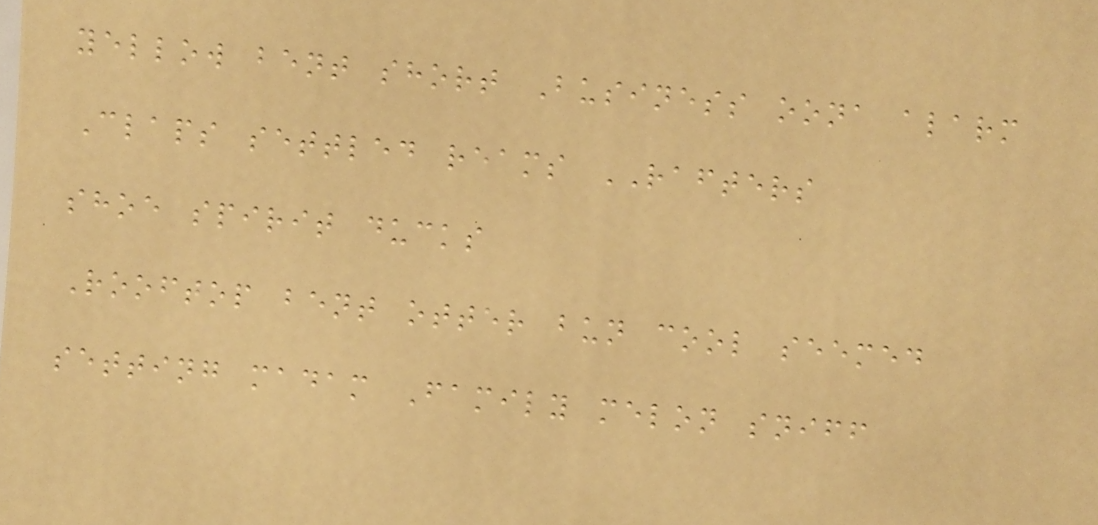yellow bent short Business oona alarm
Claps settled reams RAFTERS
shoe spirit ducks
Rooftop bent otter bun cool seemed
setting madam Family melon sniff
